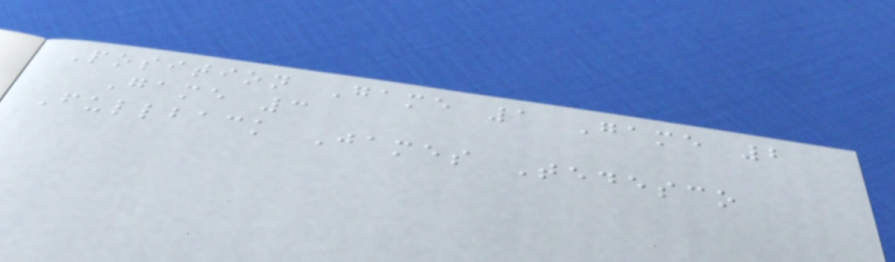Position Game 1 Game 2
Game 3
Fullback James Tedesco
